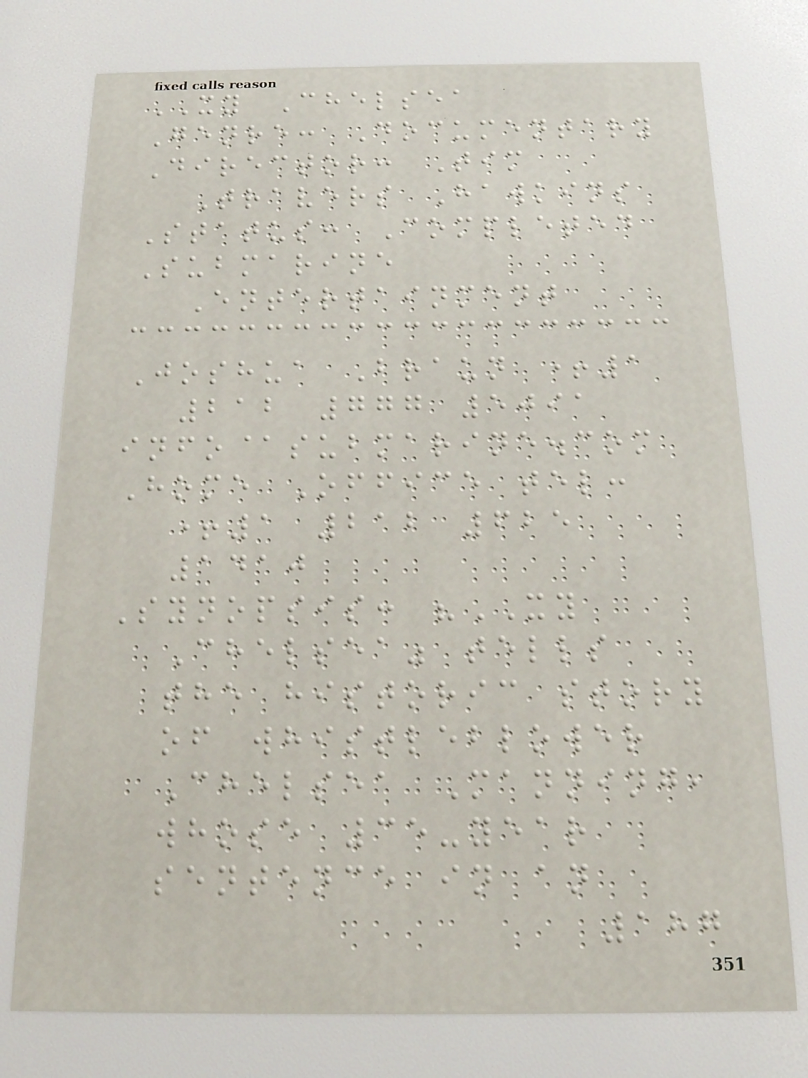XY Chelsea
Genre: Documentary
Director: Tim
Travers Hawkins
Status: Completed
Submarine
Entertainment
Joshua Braun +1
212 777 5091
info@submarine.com
Home Office tel:
+1 212 625
1410
Synopsis: "XY
Chelsea" tells
the historic story
of whistleblower
Chelsea Manning,
whose 35-year
sentence in an
187
